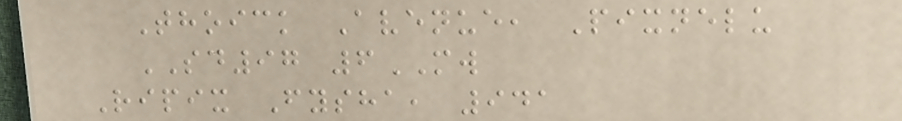Thoick Avenue, Pixnelu
SD97 6MW
Ripix Fysha, 941
